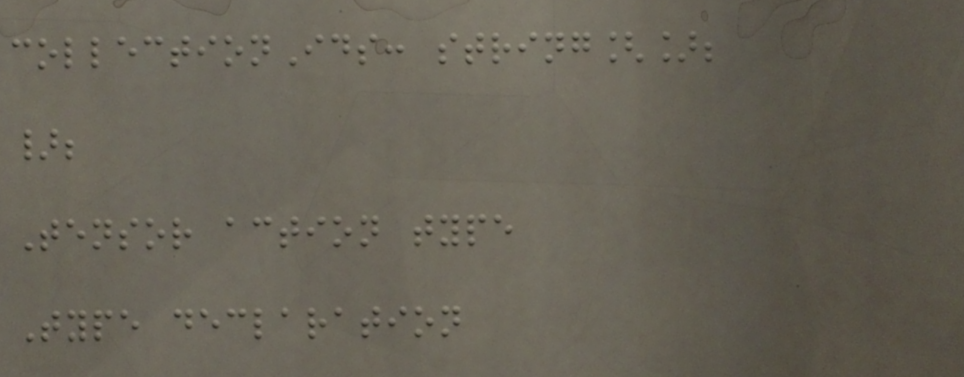collectionIds: string[];
};
Tensor action type
Type declaration
